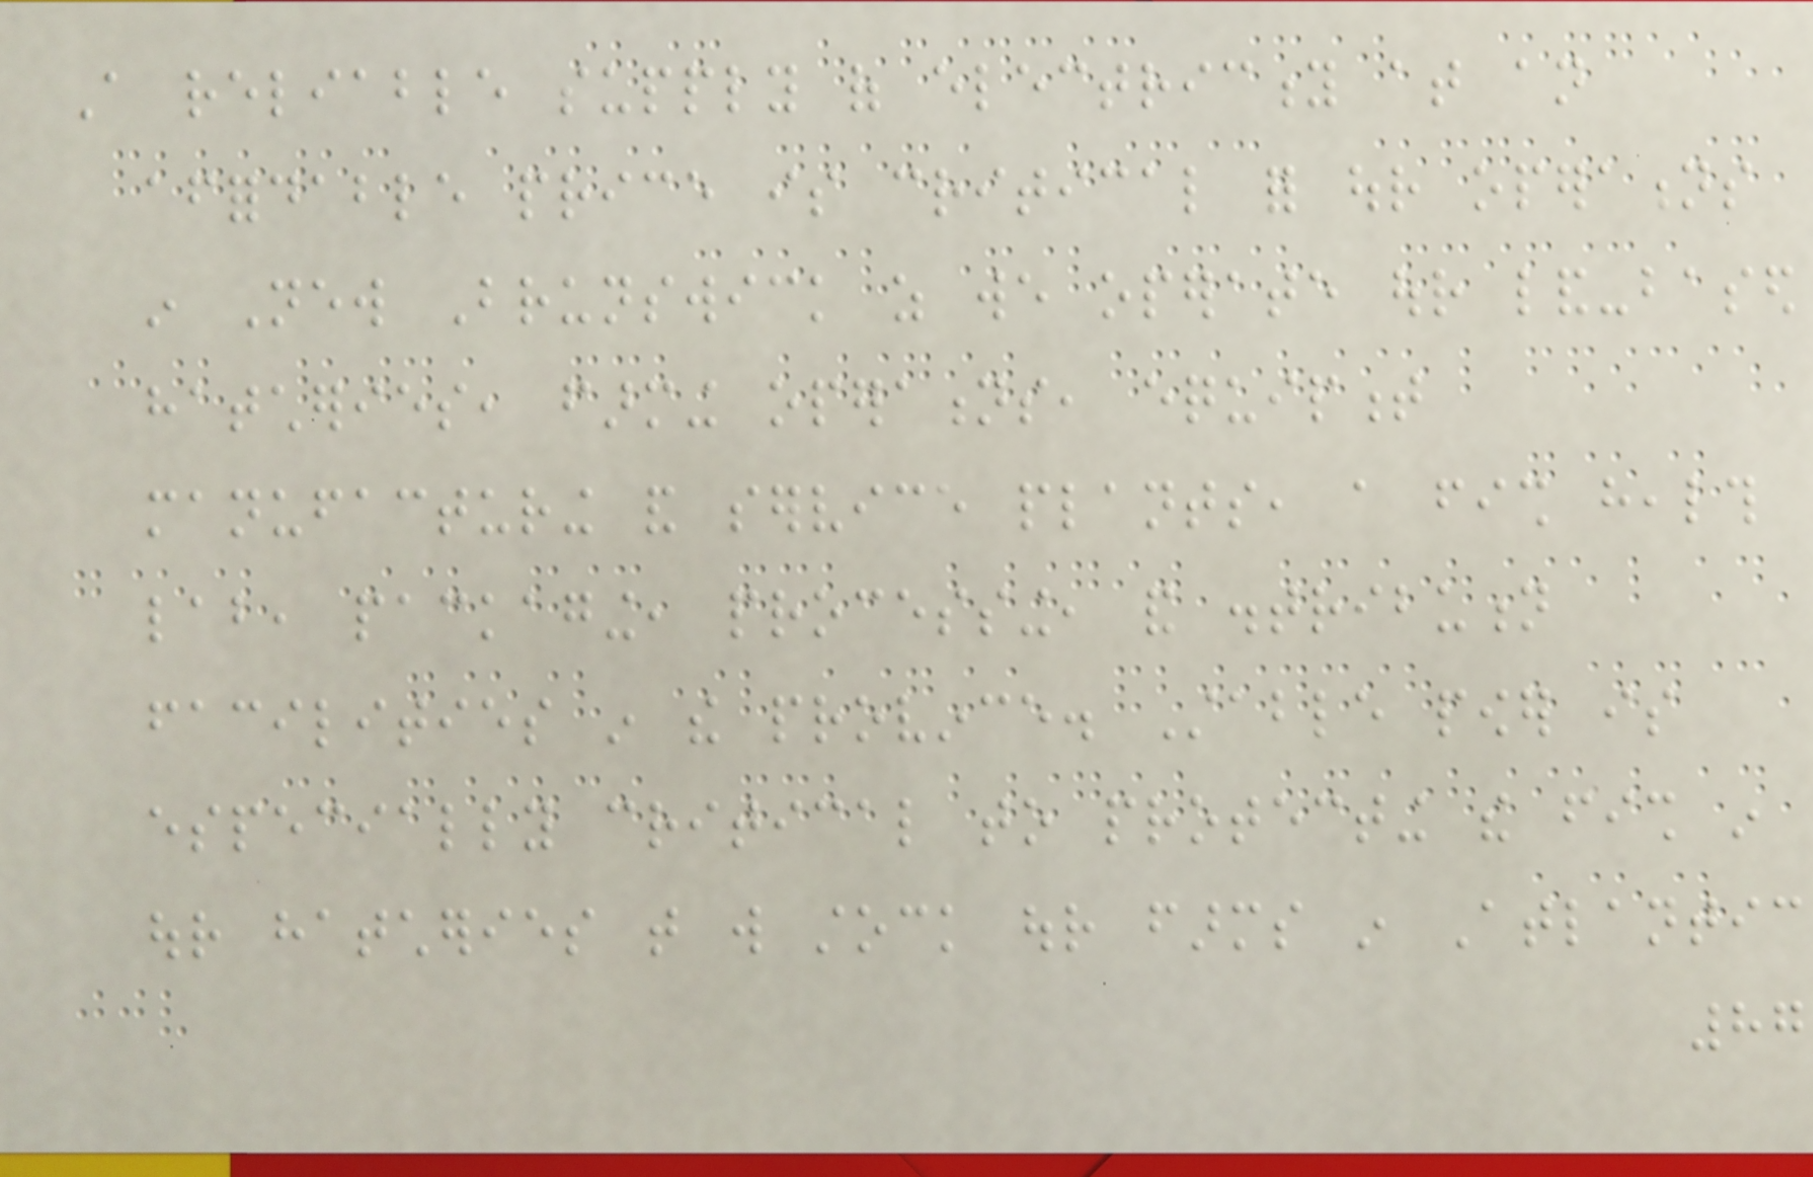A reliable supply of electricity at an
affordable price is critical for our operations
in New Brunswick as we operate our land-based
hatcheries, farming operations, equipment
manufacturing and service plants, a fish health
lab, packaging, processing, and distribution
facilities in the province. Stable power is
especially critical to protecting the fish in
our hatcheries that will stock our farms in Atlantic
87
